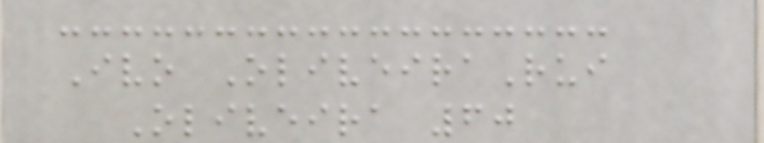Ivo OliveiraRui
Oliveira 60
